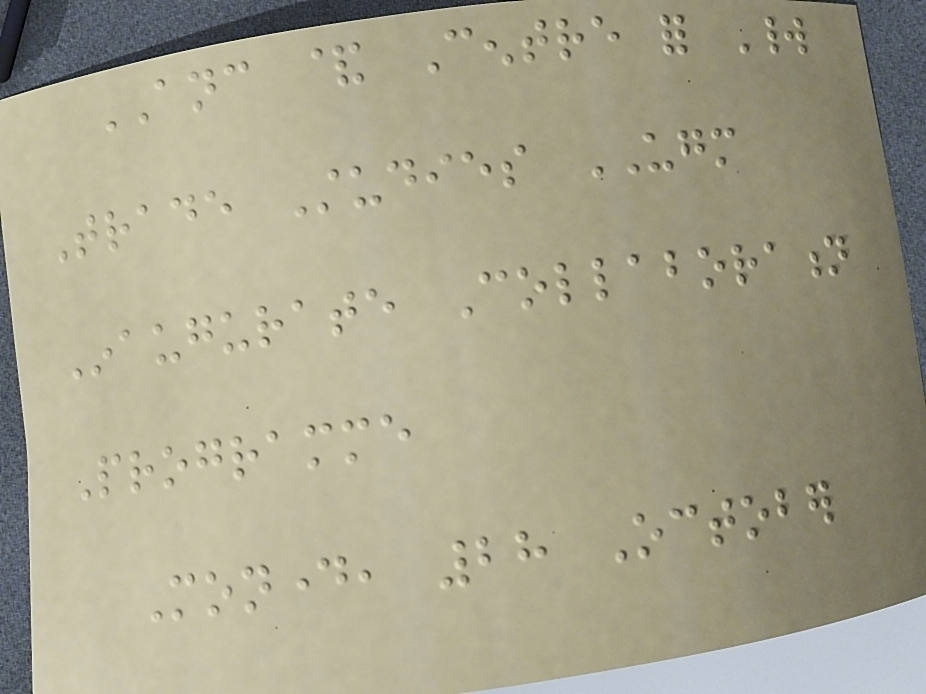ANC & Centre for World
Trade Studies UGM
Inaugurate Collaboration
Programme
Monday, 28 October
